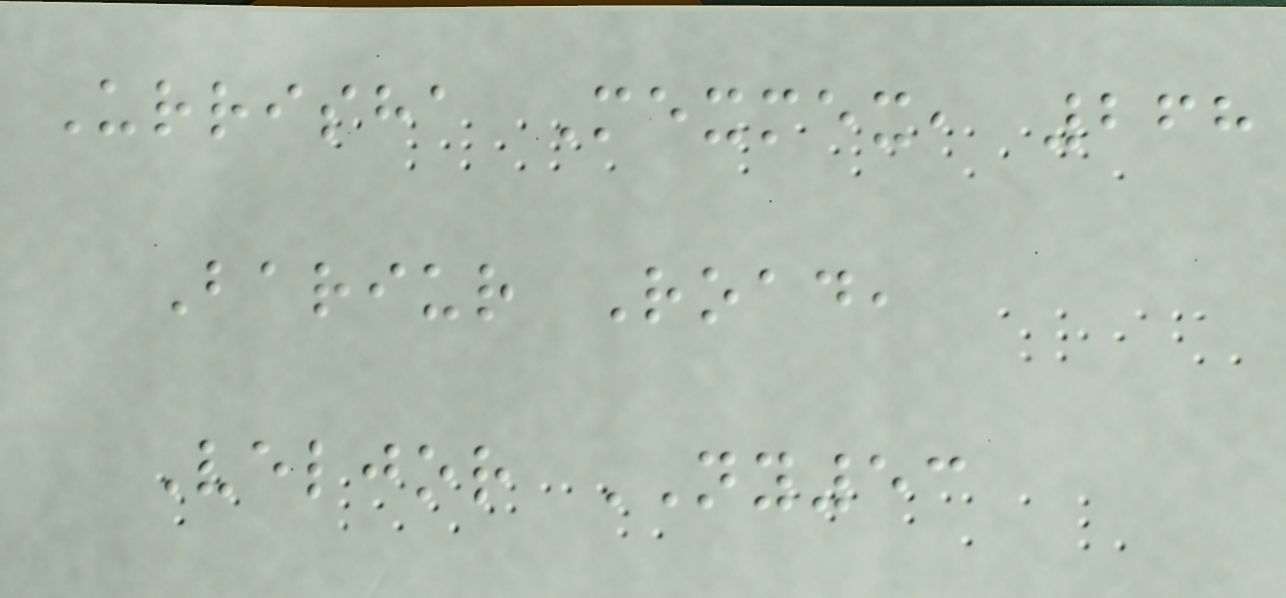Urrisha Mexmex, 268
Bariur Road,
Veljor NY53
